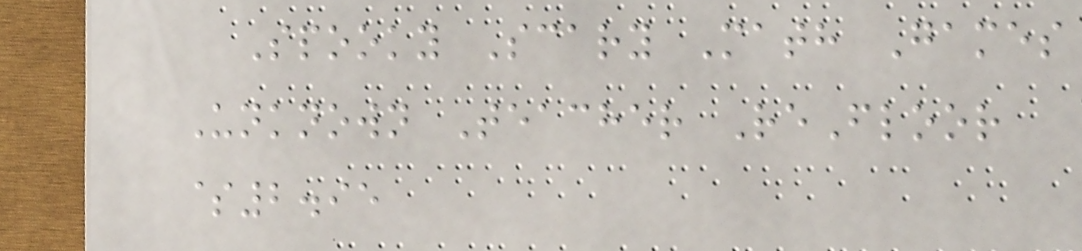Spooky Scary Math Games
Unknown Teacher ReFloor
$2.95
